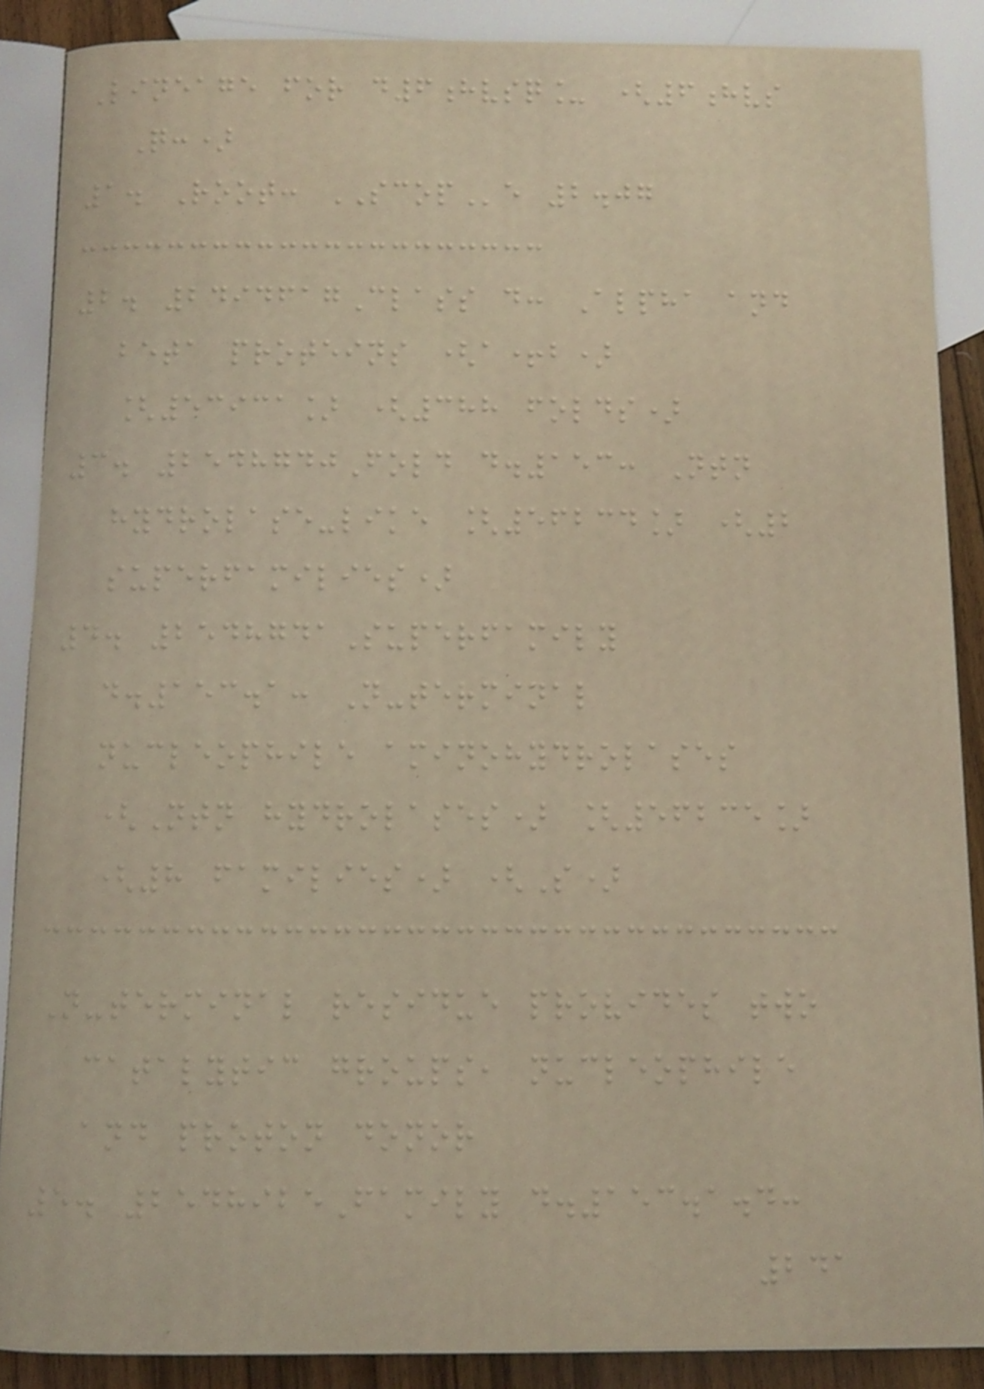Lineage for d6hvsq_ (6hvs
Q:)
1. Root: SCOPe 2.07
2. 2494617Class d: Alpha and
beta proteins (a+b)
[53931] (388 folds)
3. 2548740Fold d.153: Ntn
hydrolase-like [56234] (2
superfamilies)
4. 2548741Superfamily
d.153.1: N-terminal
nucleophile aminohydrolases
(Ntn hydrolases) [56235]
(8 families) (S)
N-terminal residue provides two
catalytic groups, nucleophile
and proton donor
5. 2548925Family d.153.1.4:
241
